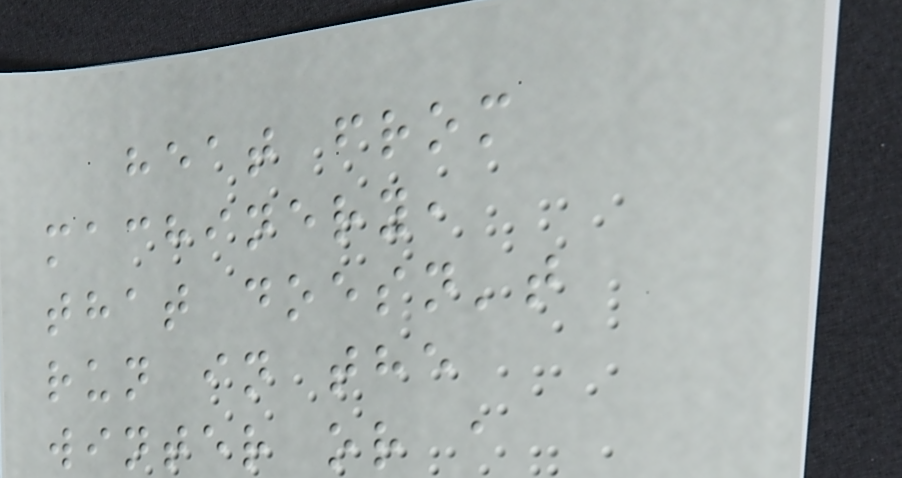heat from
machinery,
that doesn't
run in the
winter or a
